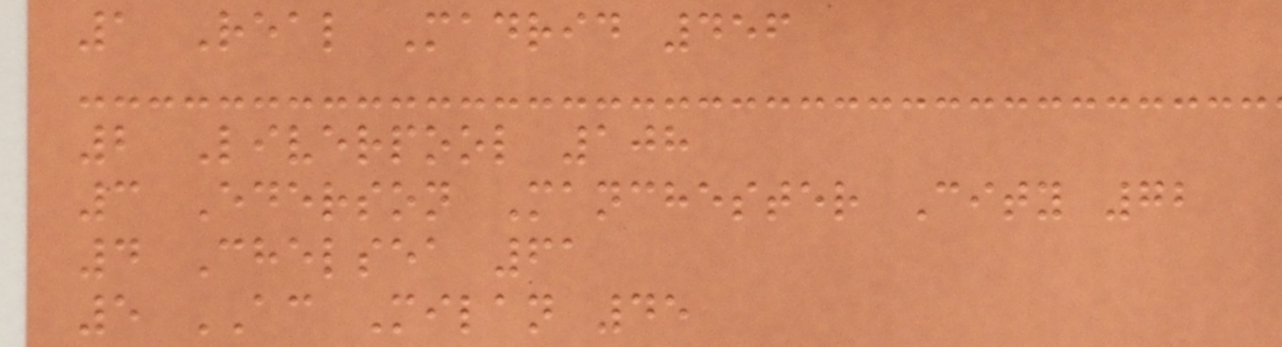1 Real Madrid 456
2 Liverpool 108
3 Ederson Manchester City 72
4 Chelsea 61
5 AC Milan 45
